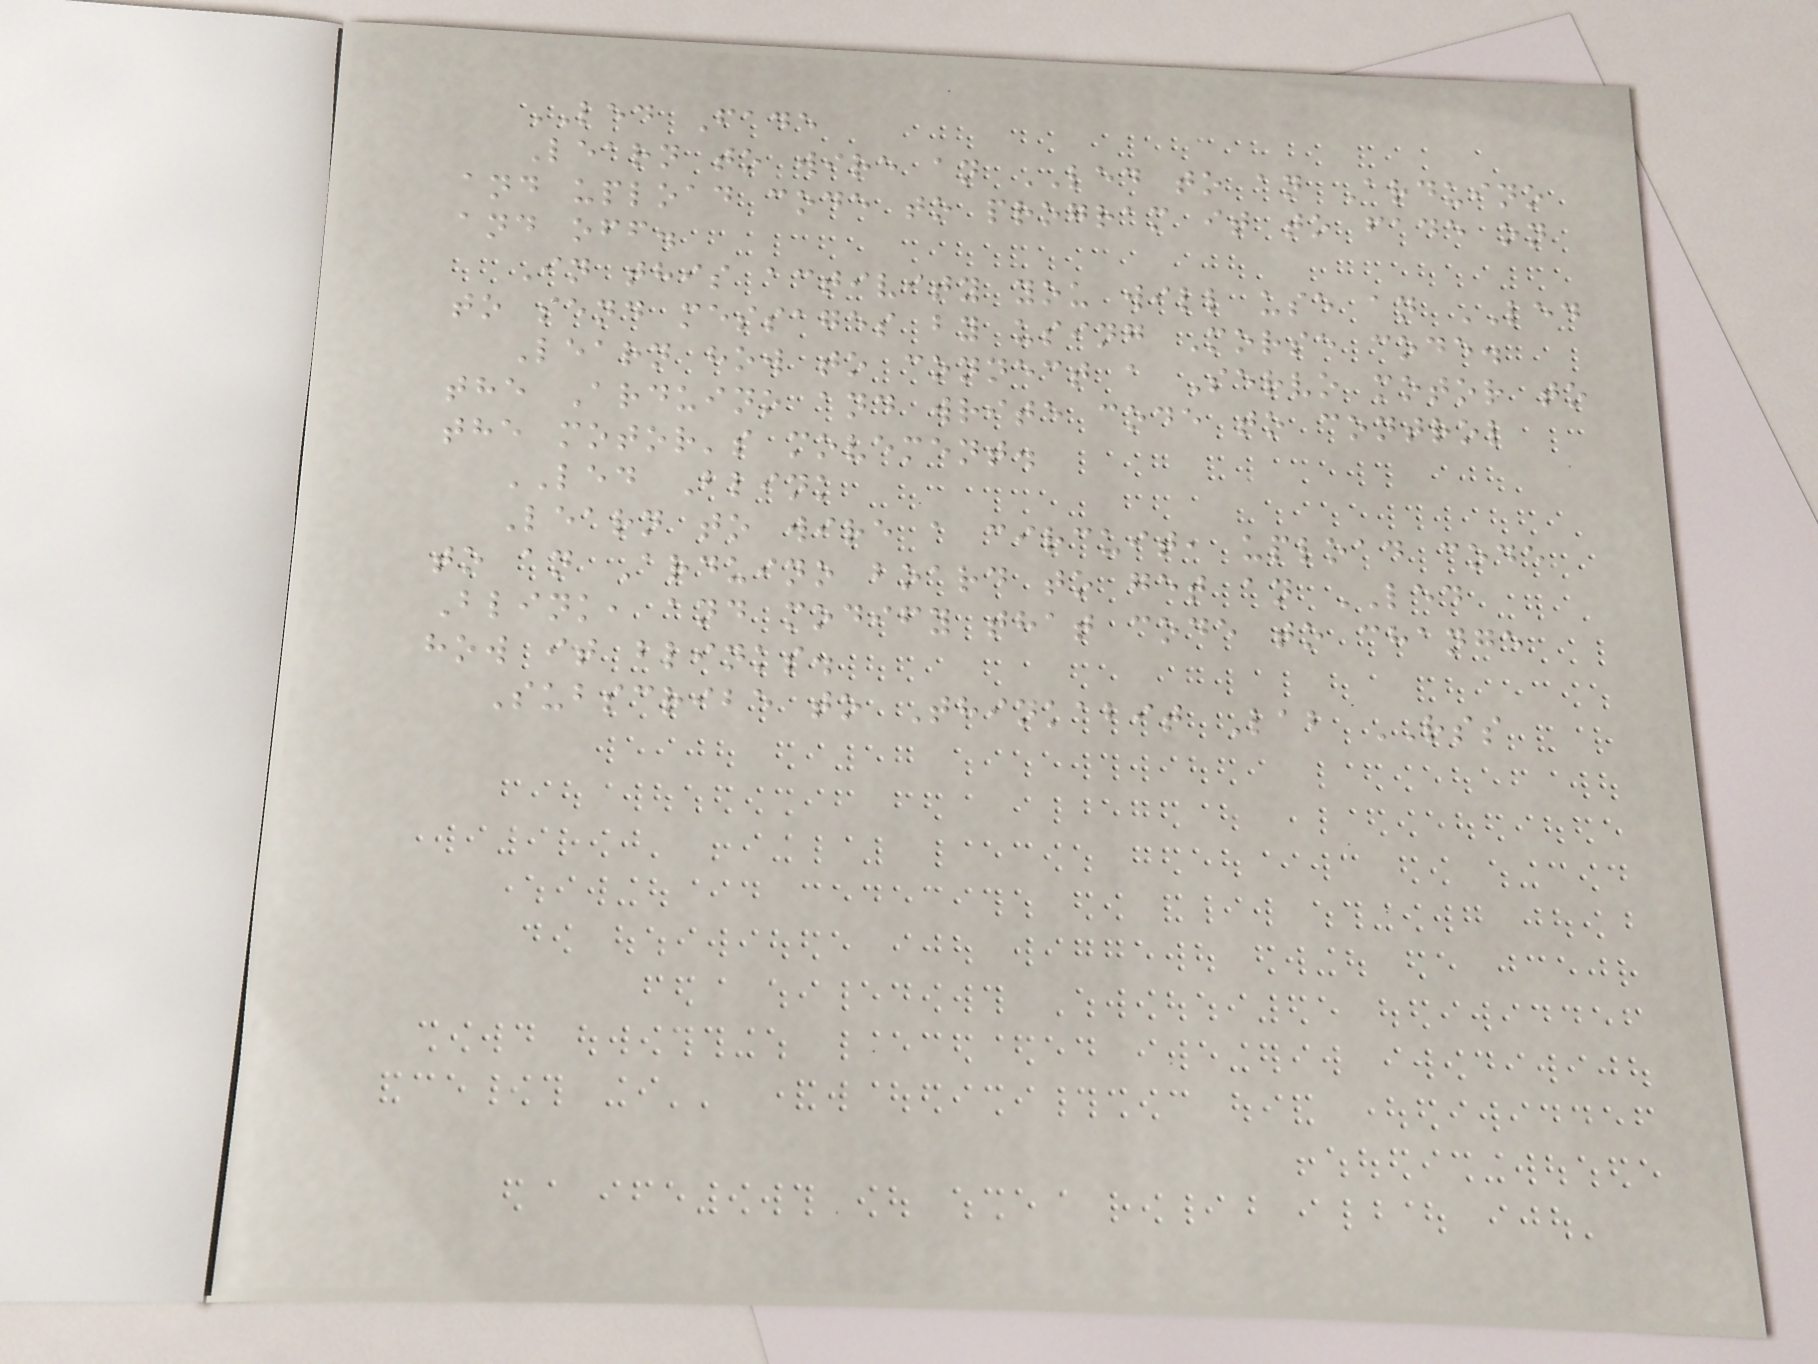LED Fade
Learn to wire an LED to an Arduino
and upload code to program it to fade on
and off.
In this activity you will use an LED
to send messages by using Morse code.
Learn how to connect a Servo motor to
the Arduino and write code to control
the motor's movement.
LED Blink
Learn to wire a circuit, upload code
to an Arduino board to get an LED
Blink, and modify that code to change
how it blinks.
Subscribe to Thinkabit Lab RSS
